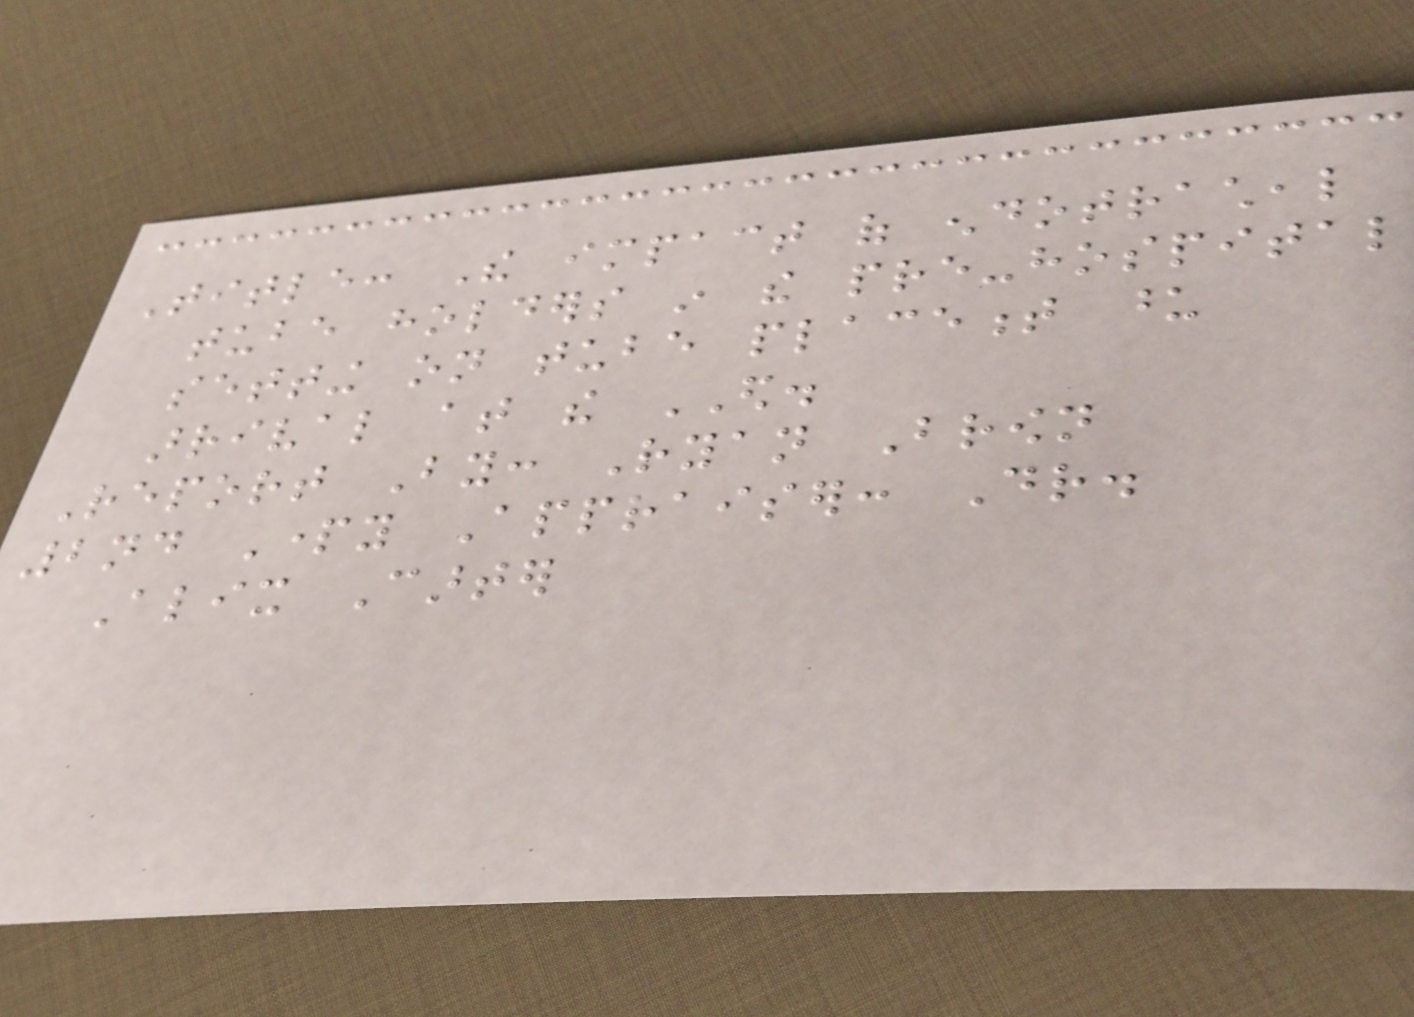Title: The impact of endotracheal
tube holders in the pre-hospital
setting on tube placement upon
arrival at the ED.
Report By: Ryan Brown
2nd Party Appraiser: Dr.
Alix Carter
